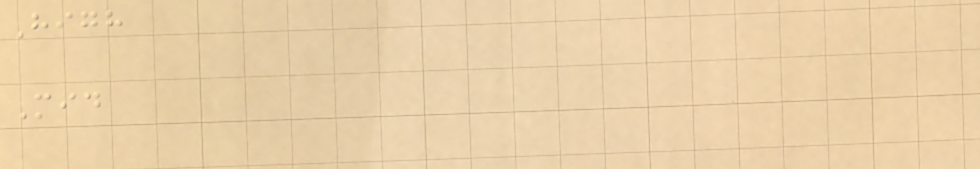High
Mid
